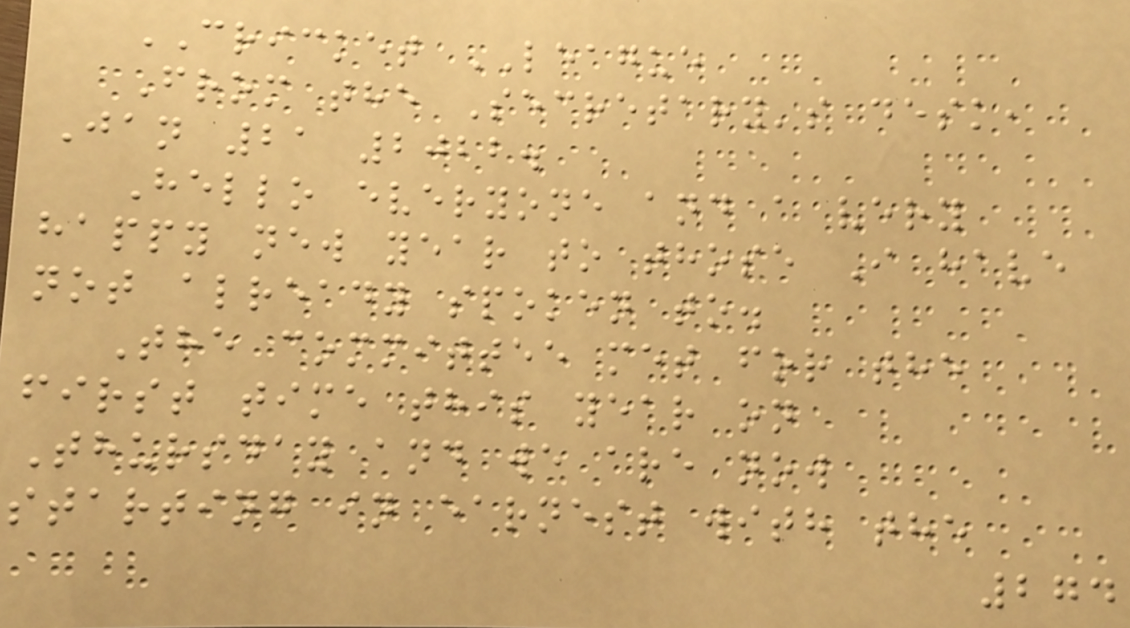CRICKET LEAGUE
From the Secretary's desk,
Jan 21 2022.
Hello everyone and a very
happy new year to those I have
not already spoken to.
The committee met for the
first time this year on
Thursday and we are now
starting in earnest with the
274
